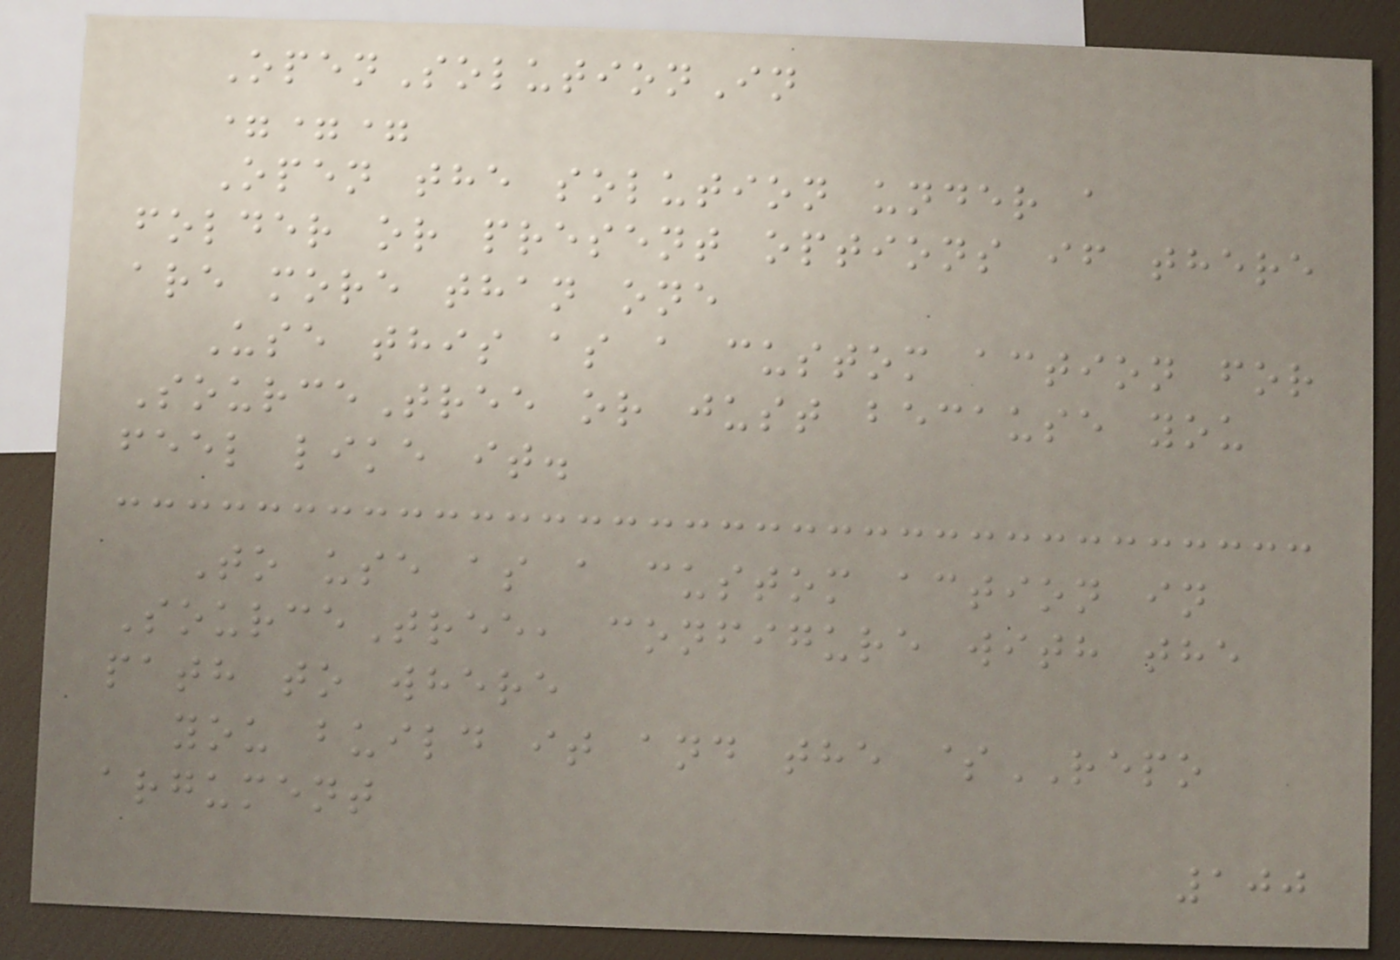OpenSolutionIn
===
Open the solution under a
folder or present options if there
are more than one
Use this as a custom action for
SourceTree or just because you
feel like it.
To use as a custom action in
SourceTree, configure with the
path to where
you build it and the $REPO
argument
100
